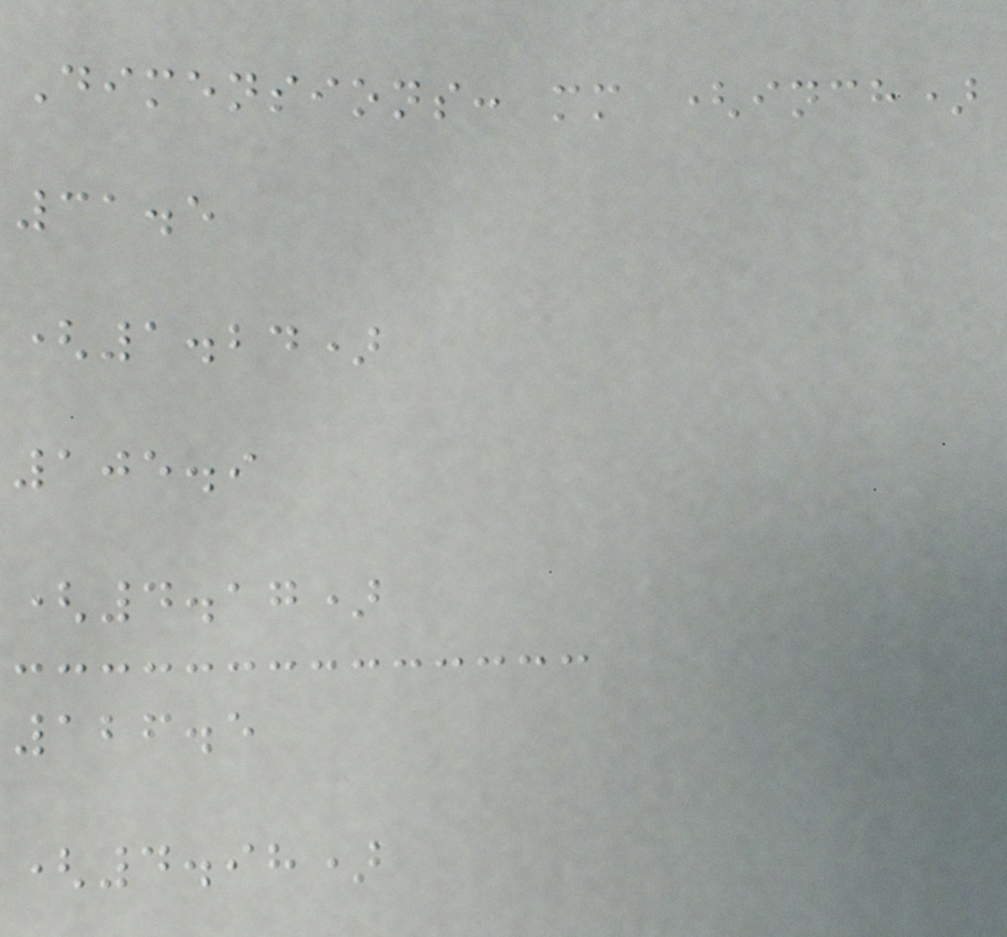Dimensions: mm (inch)
31.5
(1.24)
105.9
(4.17)
126.5
(4.98)
